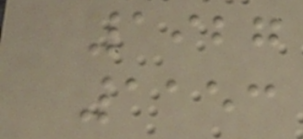1927
1153
